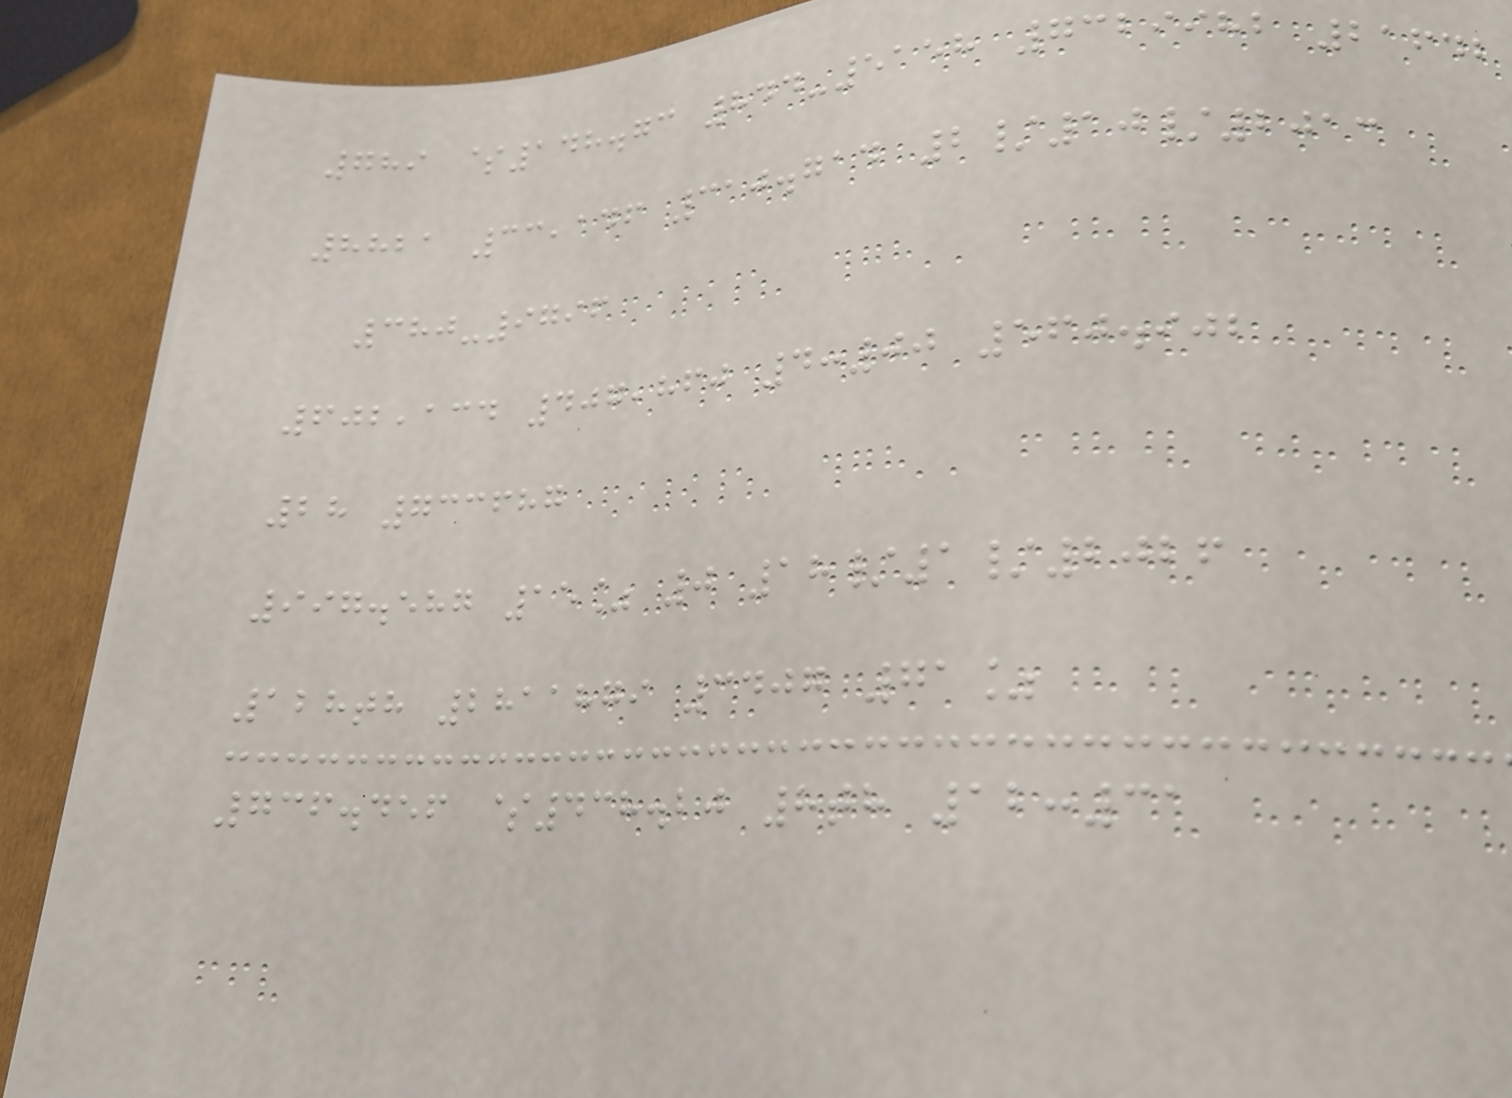789 $148.73 844-5158 7329982 21642
8821 33,146 310.714 2/10/2013
380-9796
602,134 407,860 4:00 560.902
28 733687
997.587 15% 0 18/1/2026
128th 2811879 3407 71%
736.456 $438.20 8th 12:31
